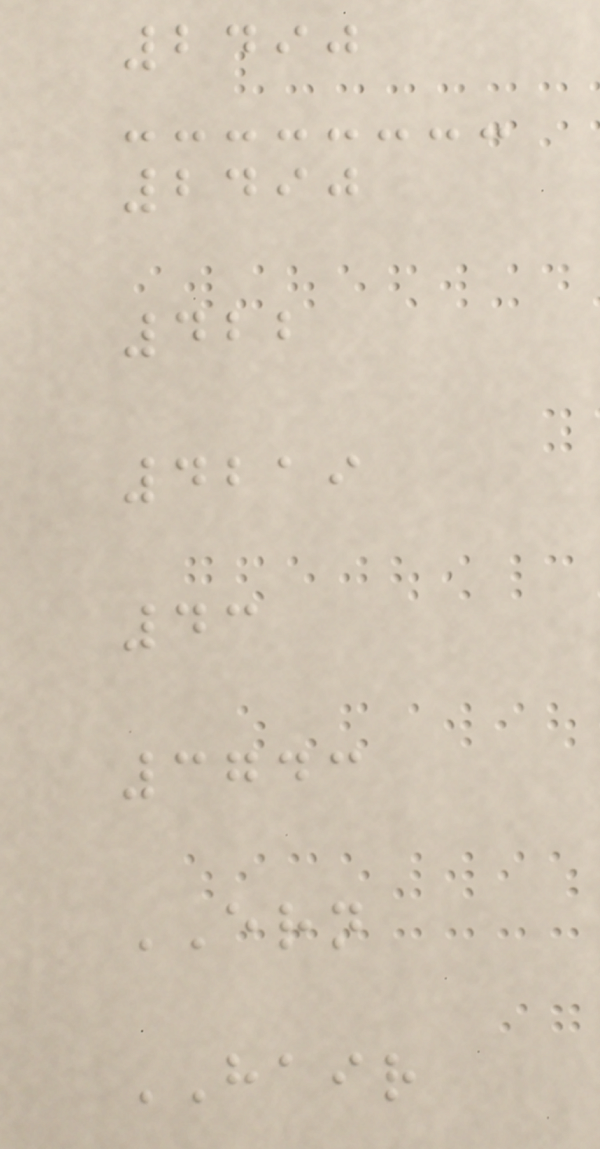2490
2490
422
4219
43
3743
ERN
HAIR
